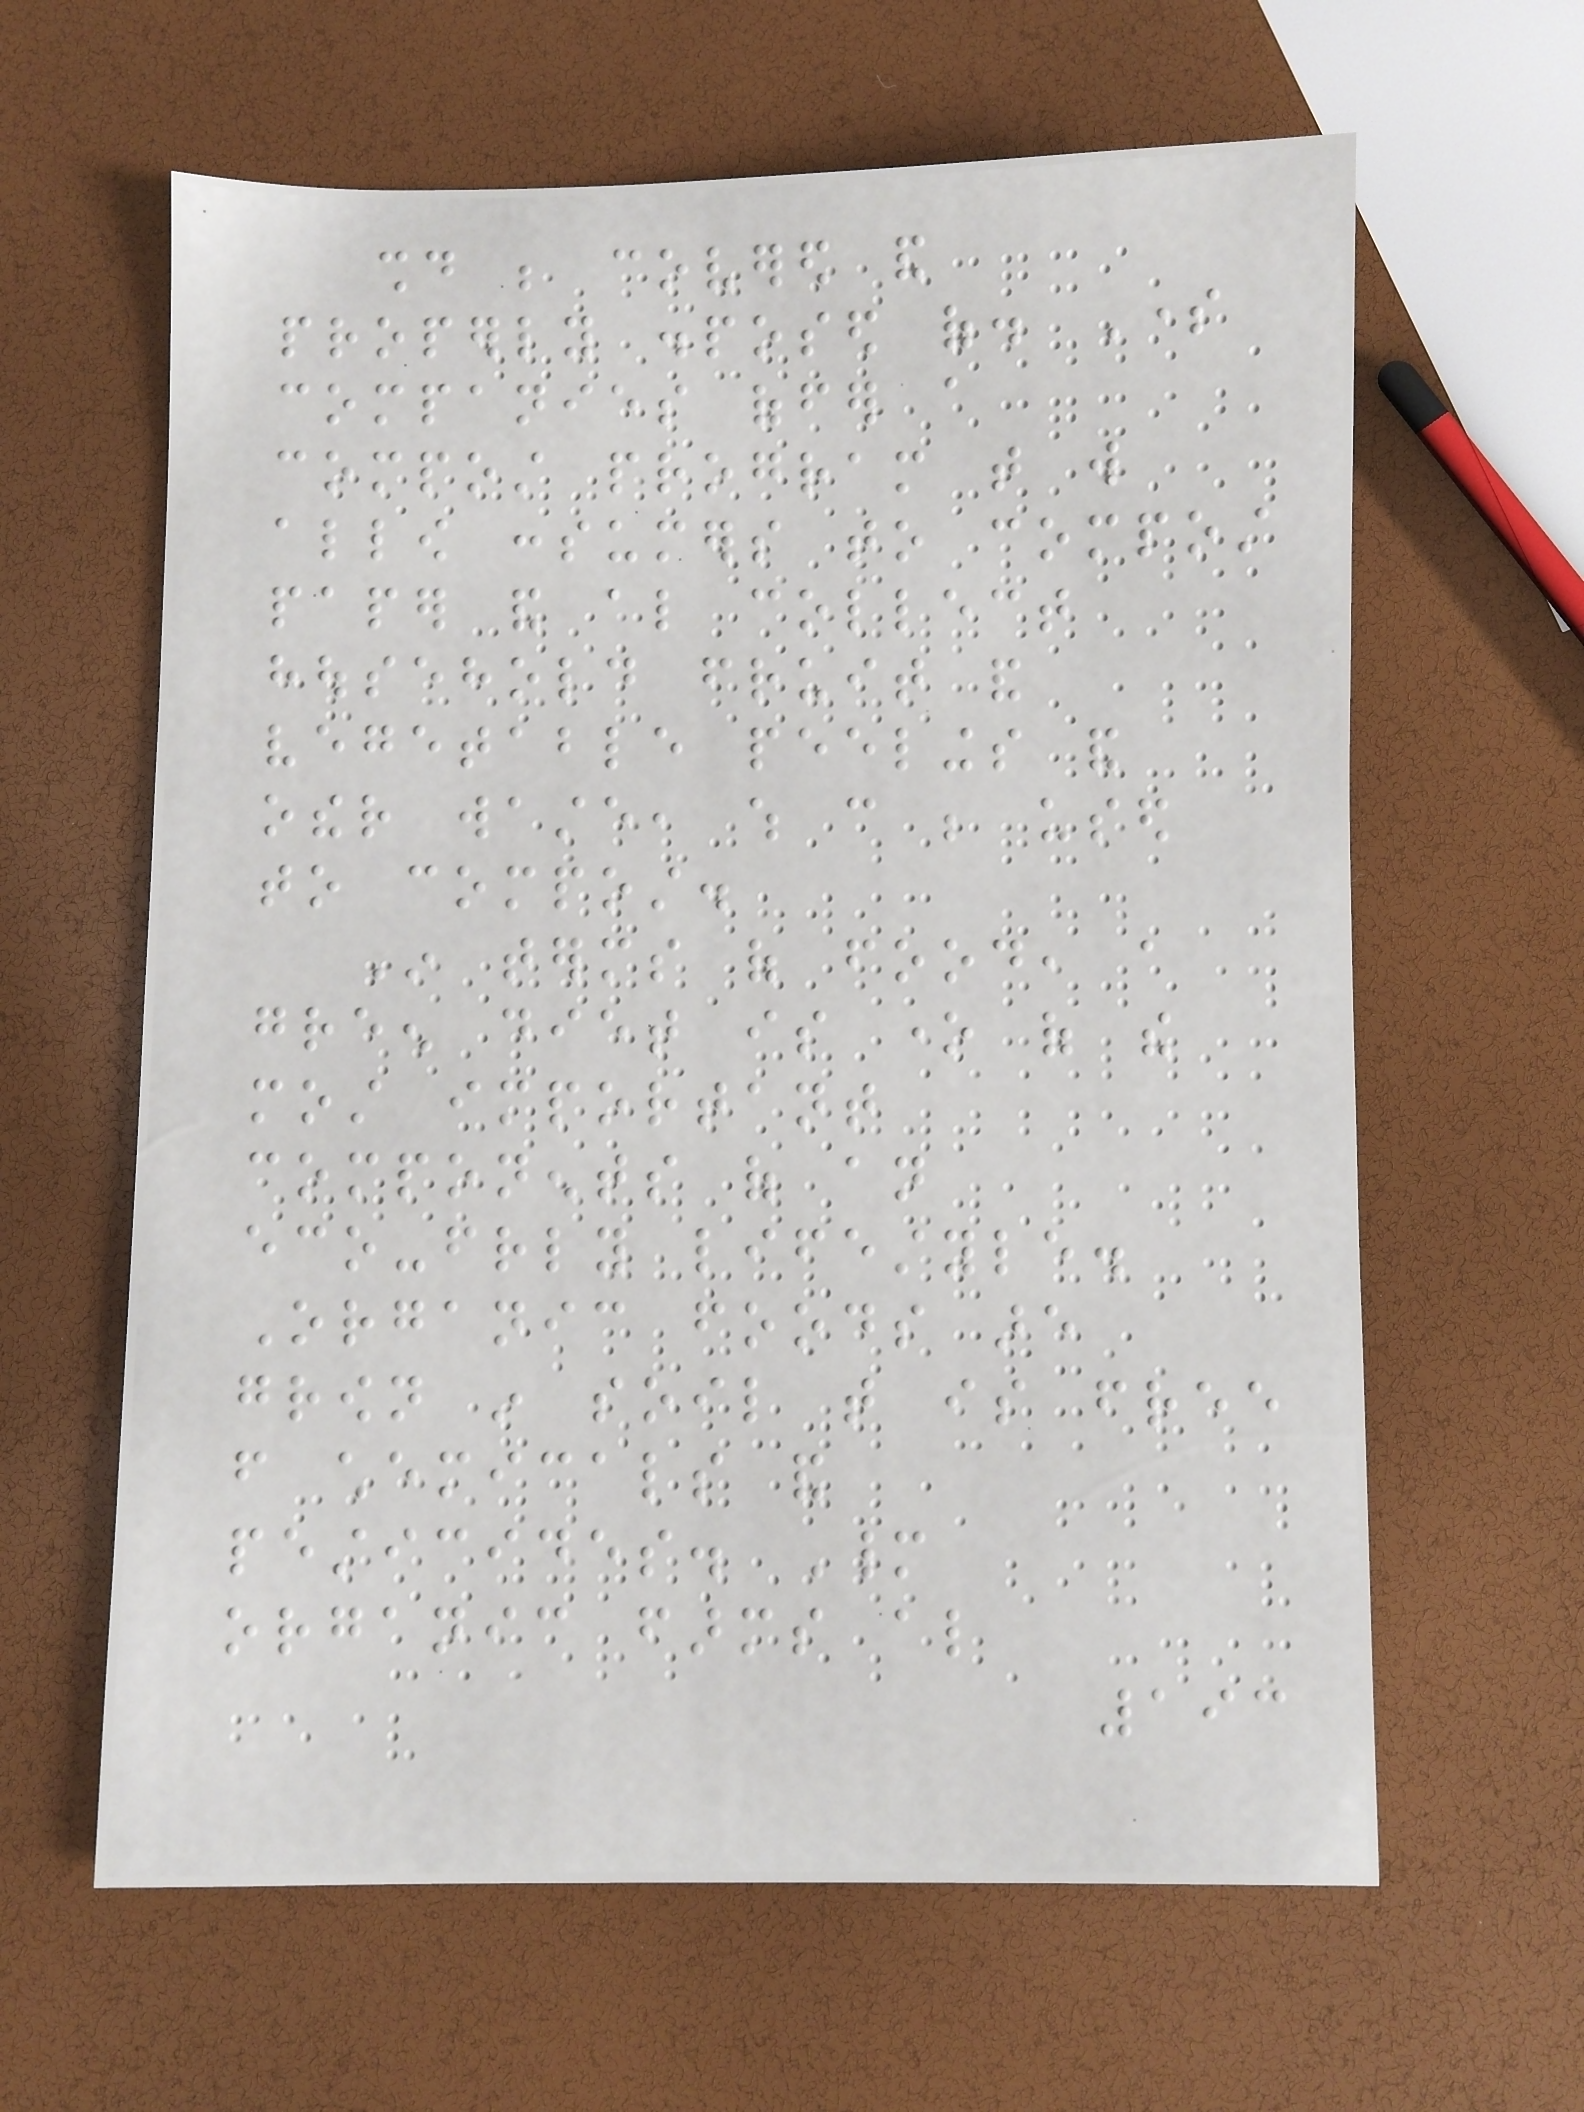should be covered and
properly disposed of. Some
companies offer a
compost program that will
allow consumers to compost
paper and also collect
household fruit and
vegetable peelings and
other waste, which can be used
to compost.
In terms of food, a
green diet is one of the
most important
components of an
eco-friendly lifestyle.
Organic foods are
grown in soil that is free
from chemicals and
pesticides. Many
organic farms also
193
